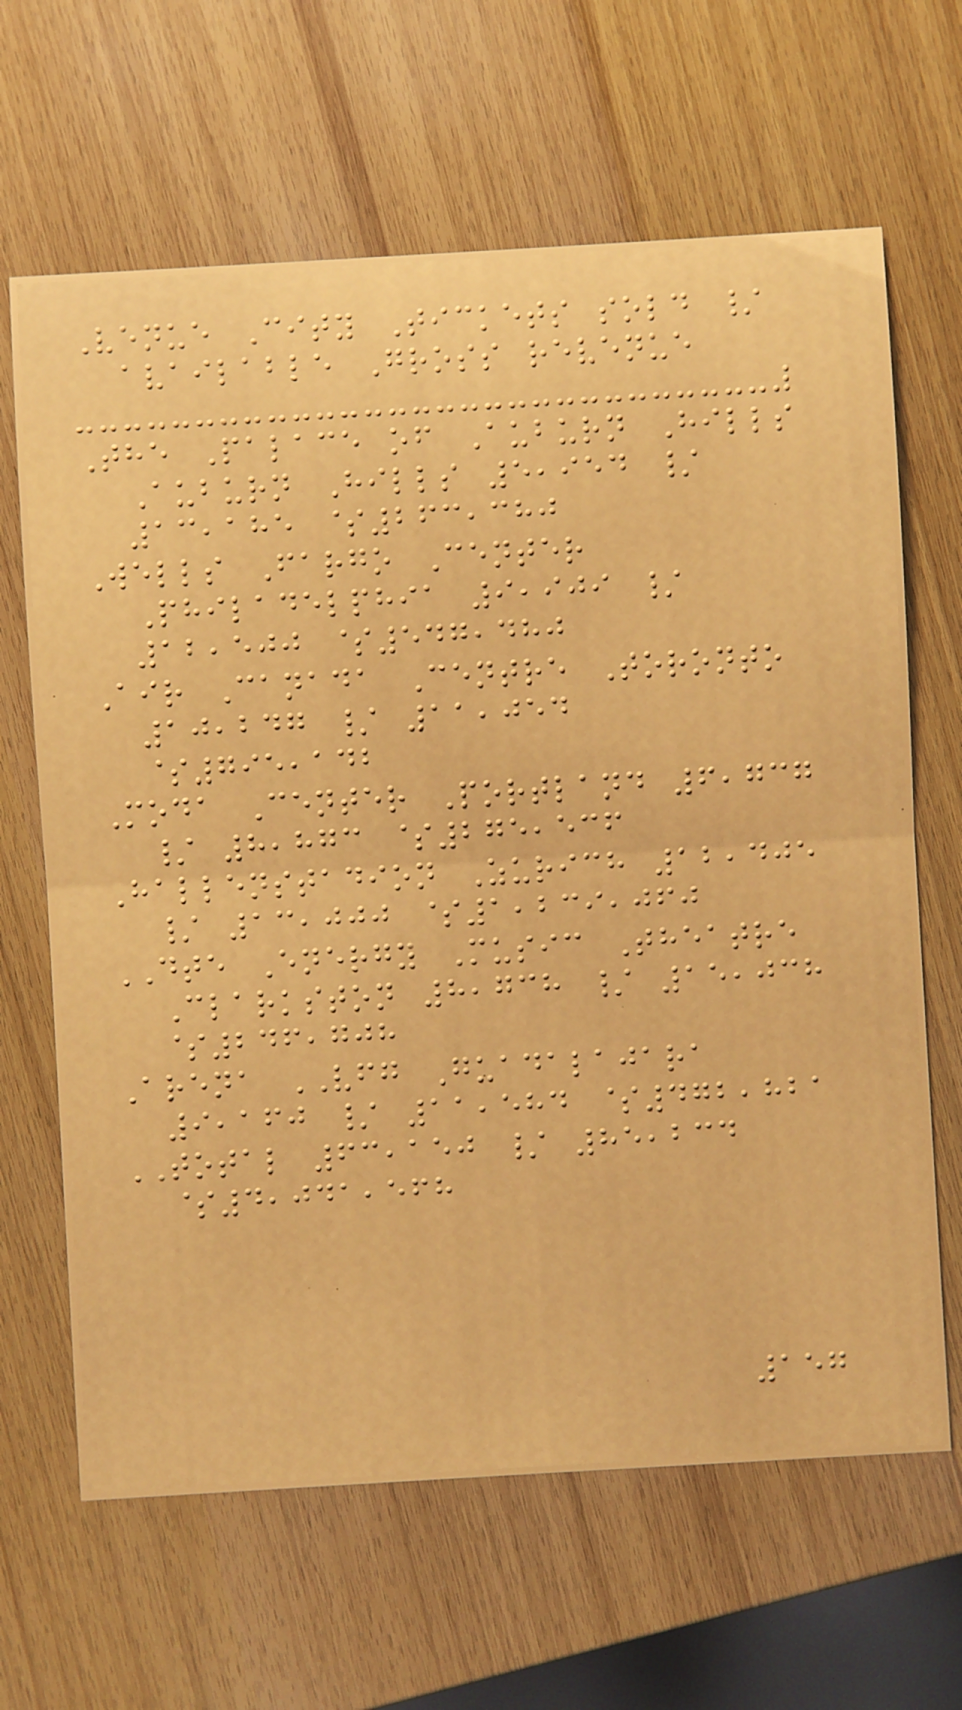Venue City Tickets sold /
available Gross revenue
The Palace of Auburn Hills
Auburn Hills 5,954 /
13,185 $263,380
Wells Fargo Center
Philadelphia 9,909 /
12,500 $547,480
Air Canada Centre Toronto
10,247 / 11,054
$795,142
Moda Center Portland 6,737
/ 8,873 $275,536
Hallenstadion Zurich 12,405
/ 13,000 $1,239,060
DTE Energy Music Theatre
Clarkston 8,738 / 15,038
$246,708
Arena VFG Guadalajara
9,160 / 11,584 $472,821
TOTAL 63,150 / 85,234
$4,041,568
157
